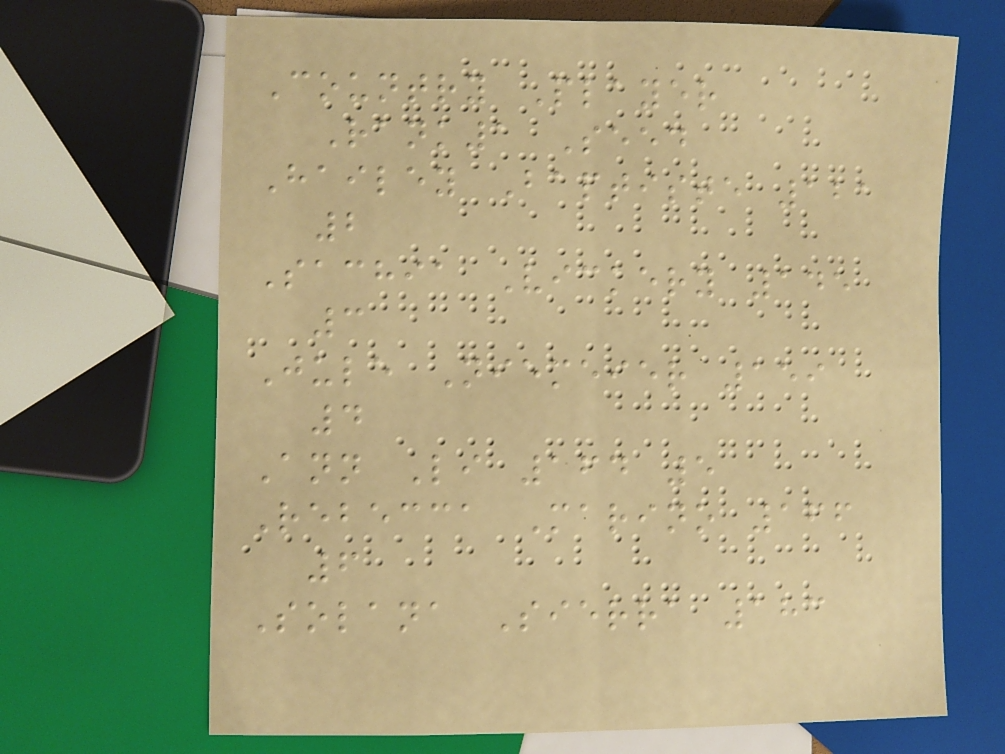Country Player
Rank1 Seed
Hailey Baptiste 121
2
Sachia Vickery 145
3
Jule Niemeier 159
4
Ann Li 164 5
Rebecca Marino 166
6
Solana Sierra 183
